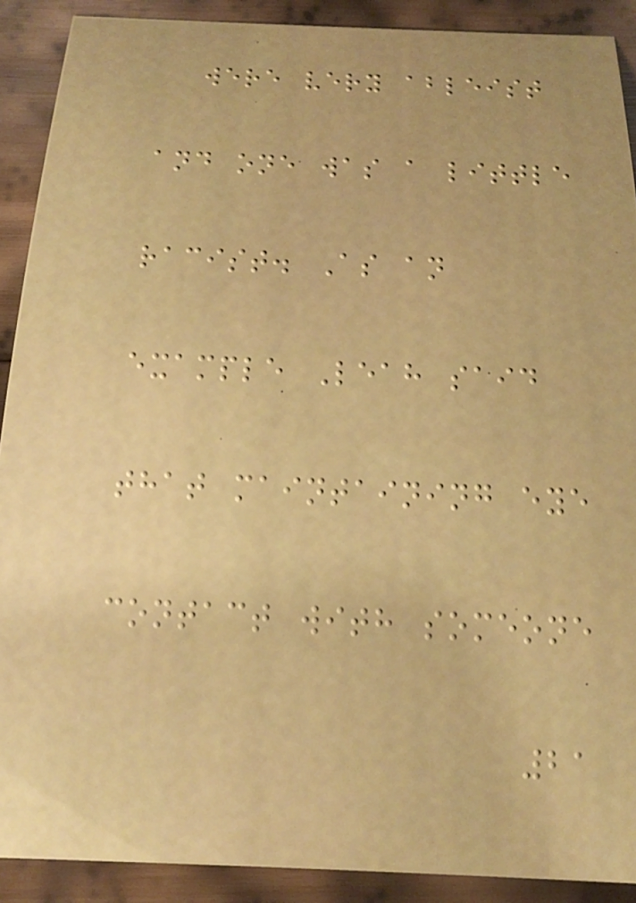were very ableist
and one was a little
racist. As an
example Leah said
that maintaining eye
contact with someone
21
